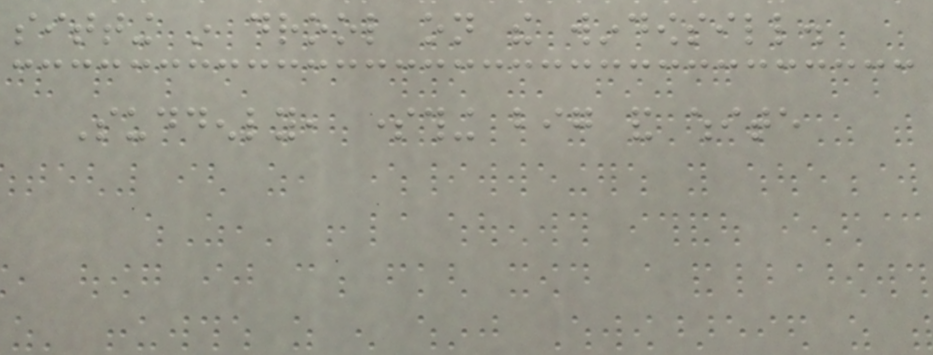sitting in drool on the windowsill.
Suddenly, something big and white
